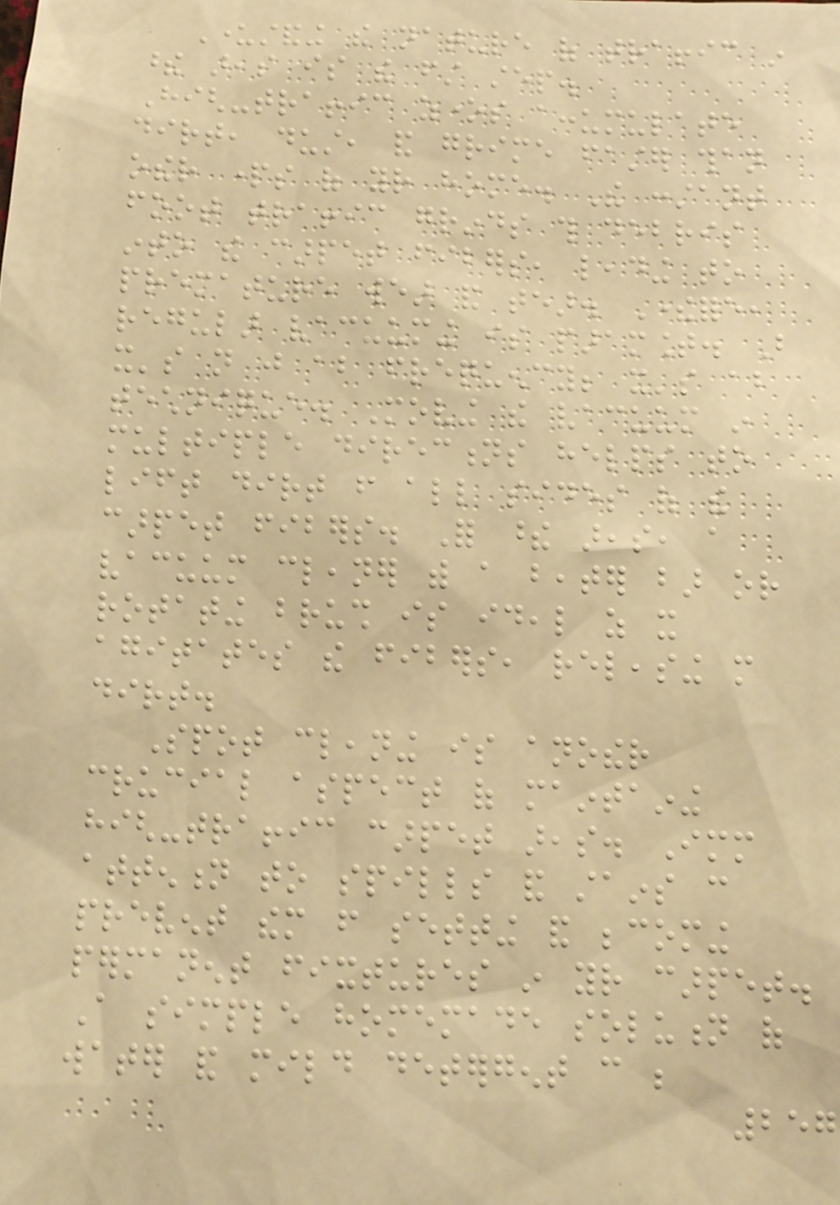Understanding the nature of traffic in
these areas is the first step.
High-traffic zones accumulate
dirt, dust, and grime faster than
other parts of your home. The constant
foot traffic grinds this debris
into the carpet fibers, leading to
premature wear and tear. Therefore,
regular vacuuming is paramount. But
it's not just about frequency; it's about
technique. Moving the vacuum in
multiple directions helps to
lift dirt from all sides of the
carpet fibers. For these areas, a
vacuum cleaner with a beater bar or
rotating brush is ideal as it
agitates the fibers, releasing more
dirt.
Spot cleaning is another
crucial aspect of maintaining
high-traffic carpet areas. Immediate
attention to spills and stains can
prevent them from setting and becoming
permanent fixtures in your carpet.
A simple homemade solution of
water and mild detergent can be
257
